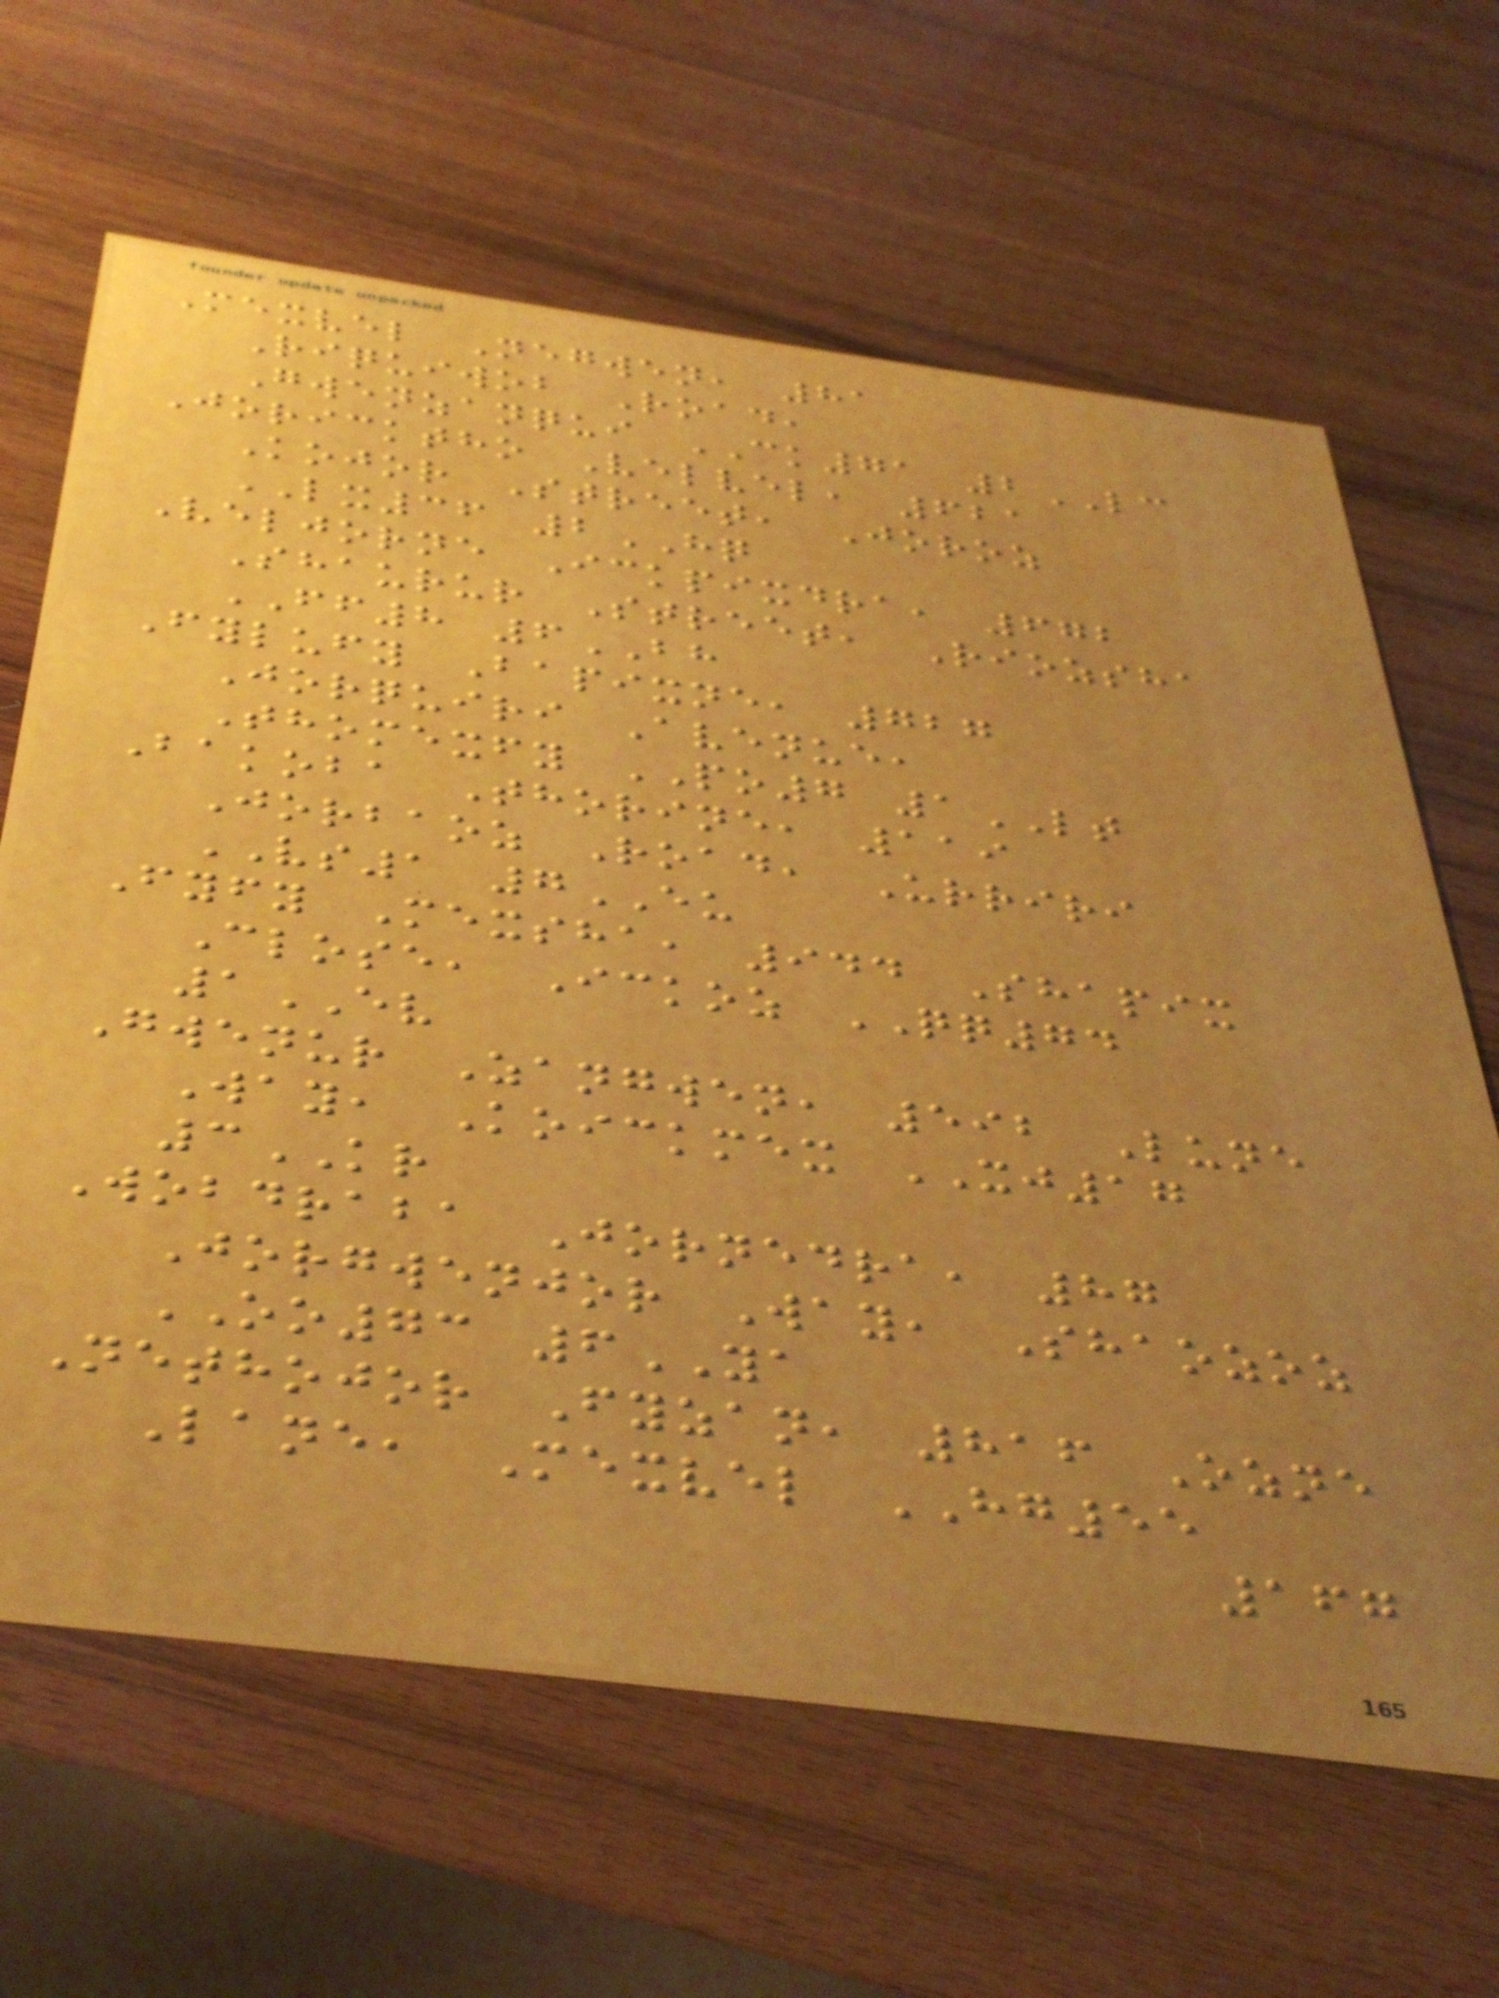Mexvel Negwen, 81
Riquiwob Road,
Gwenzanqui CK71 2LC
Joricktho Velvel, 621
Kojor Street, Joroz
LX36 2HQ
Veljorne Ickpixdra, 672
Shaurur Street, Riozsha
FF8 6BH
Fylufy Bapixne, 727
Jorquiri Avenue,
Thomexfy PO7 1LT
Bakoba Thorine, 119
Jorbaoz Road, Urriri
VS1 7EU
Fyfy Mexsha, 944 Shapix
Close, Ickoz QQ74
1EV
Gwenur Zangwen, 592 Lune
Way, Koickmex XJ17
3KR
Wobdraba Jornedra, 87
Jorgwenjor Way, Shaozoz
OO73 6YA
Nethojor Fyzan, 816 Ozne
Lane, Mexvel HG55
167
